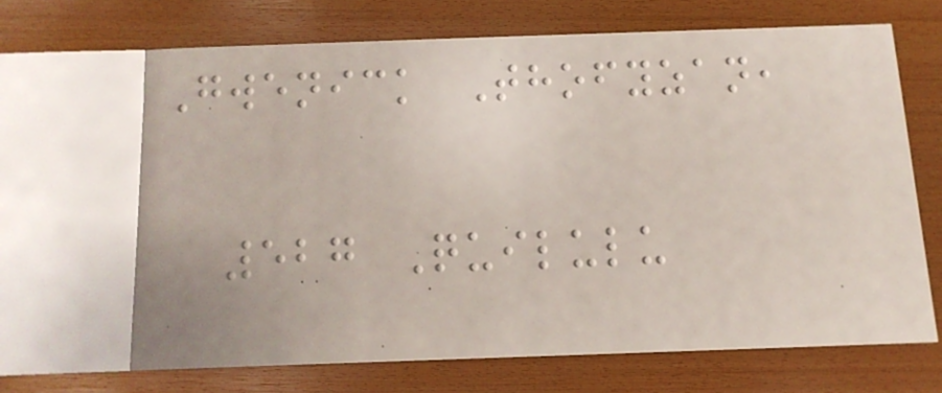Gwenick Thofyzan,
527 Quilulu
